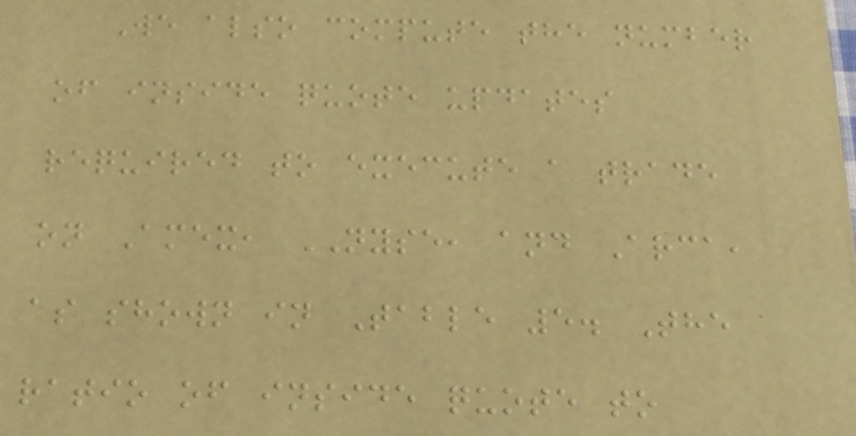We also compute the number
of inside quote updates
required to execute a trade
on Amex, NYSE, and Arca,
as shown in Table 5. The
ratio of inside quote to
